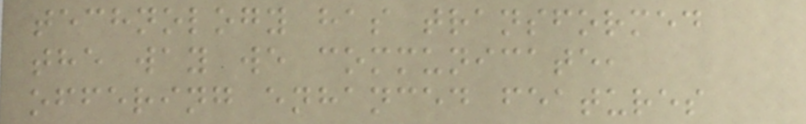technology has transformed
the way we communicate,
offering enhanced features
